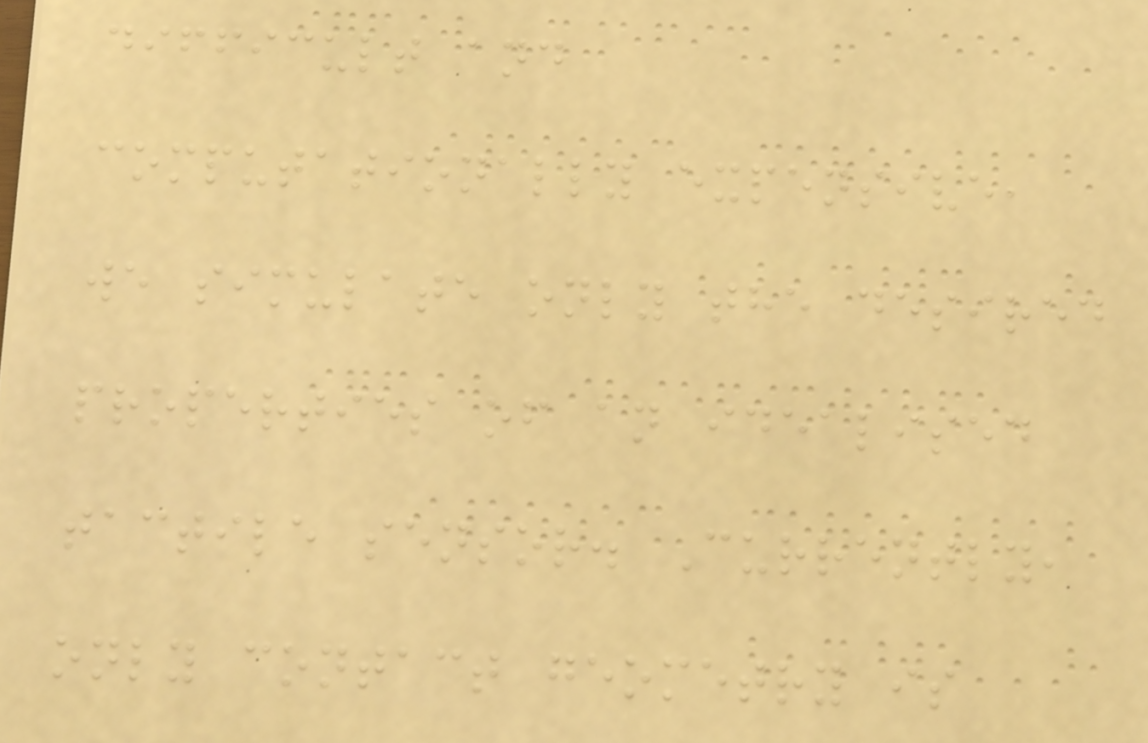difficult and
computationally expensive,
we simulate only the desired
properties of an idealised
tactile sensor. Currently,
only contact geometry is
